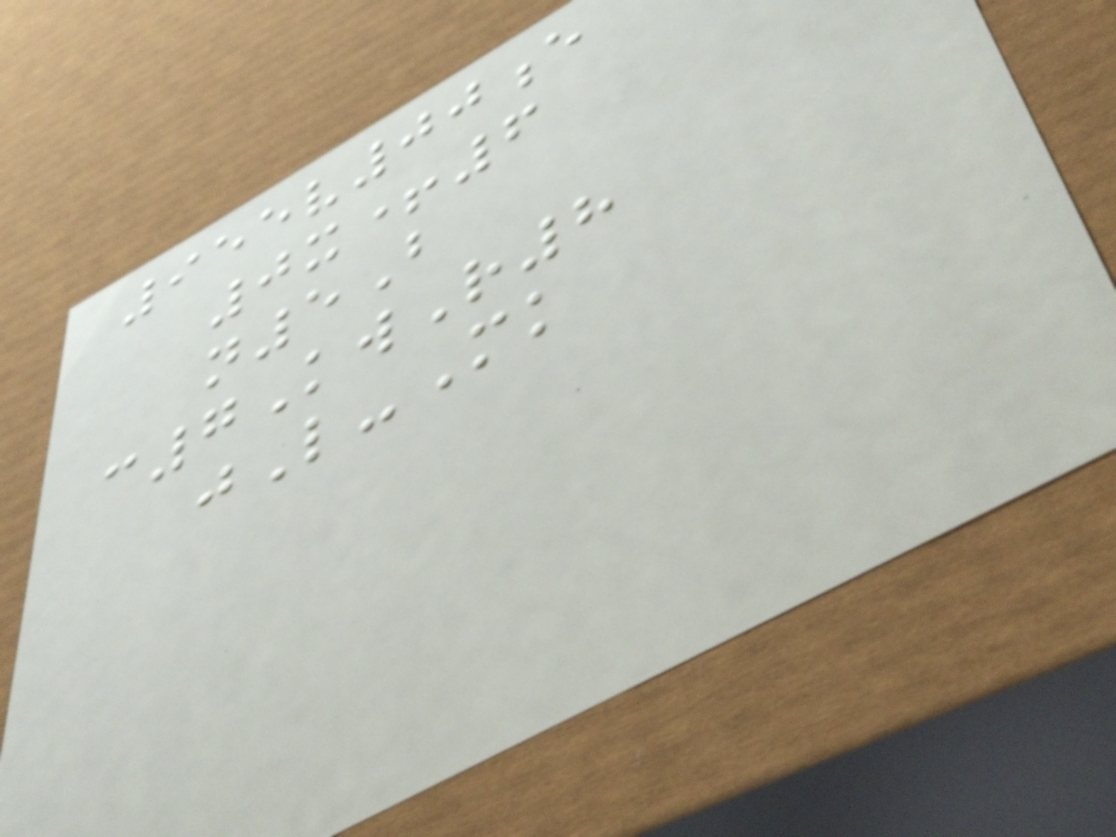955v00e
0x+6
n5B
c7KwR8
jL-Mk
